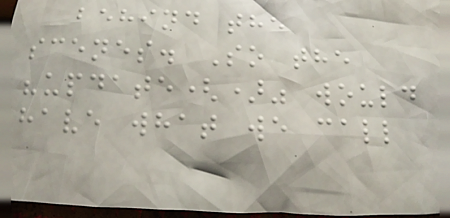behind the
scenes. So the
"update()" would
have what we call
